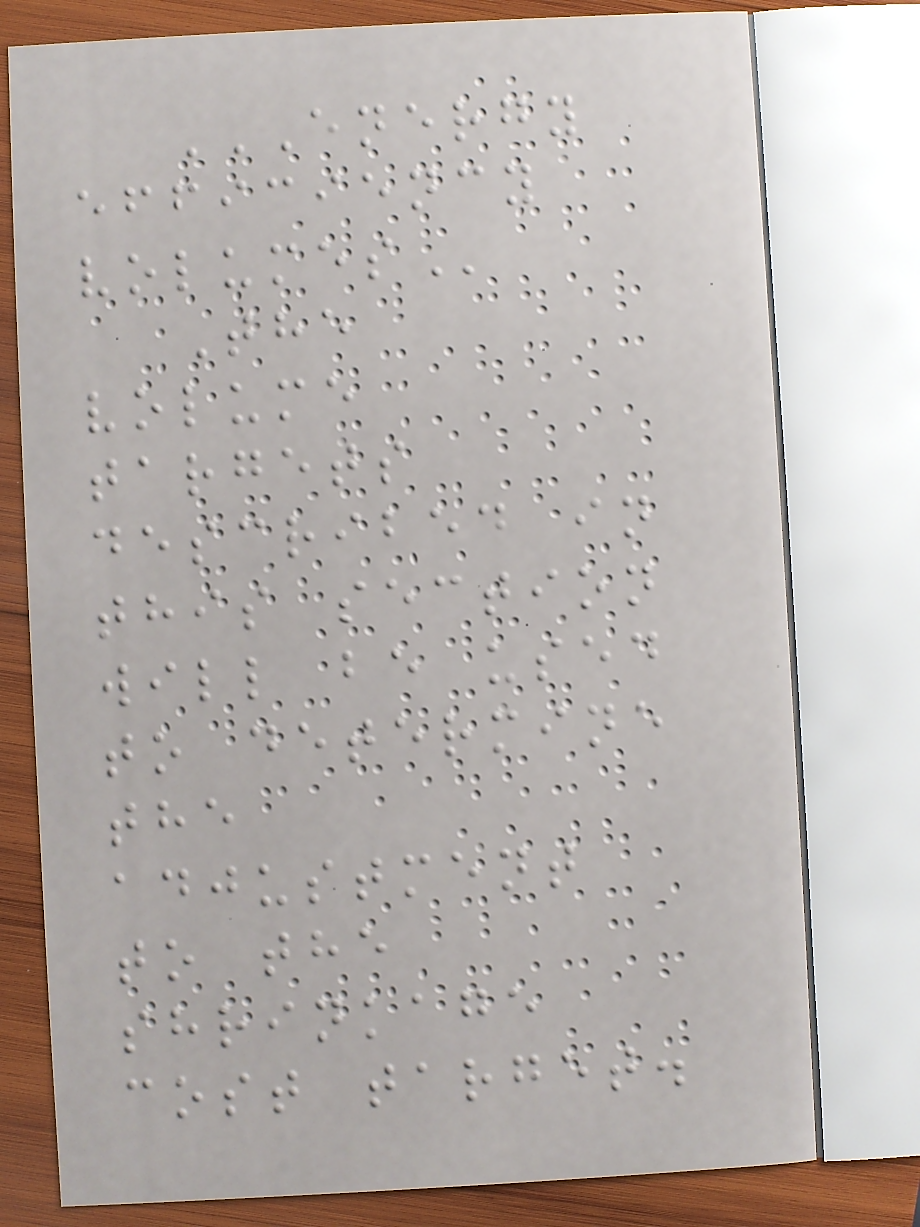ENERGY
EFFICIENCY
VOLUMES
The
volume
targets
described in
this section
will be used
to determine
the
adjustment
to the
shrinkage
cost target.
